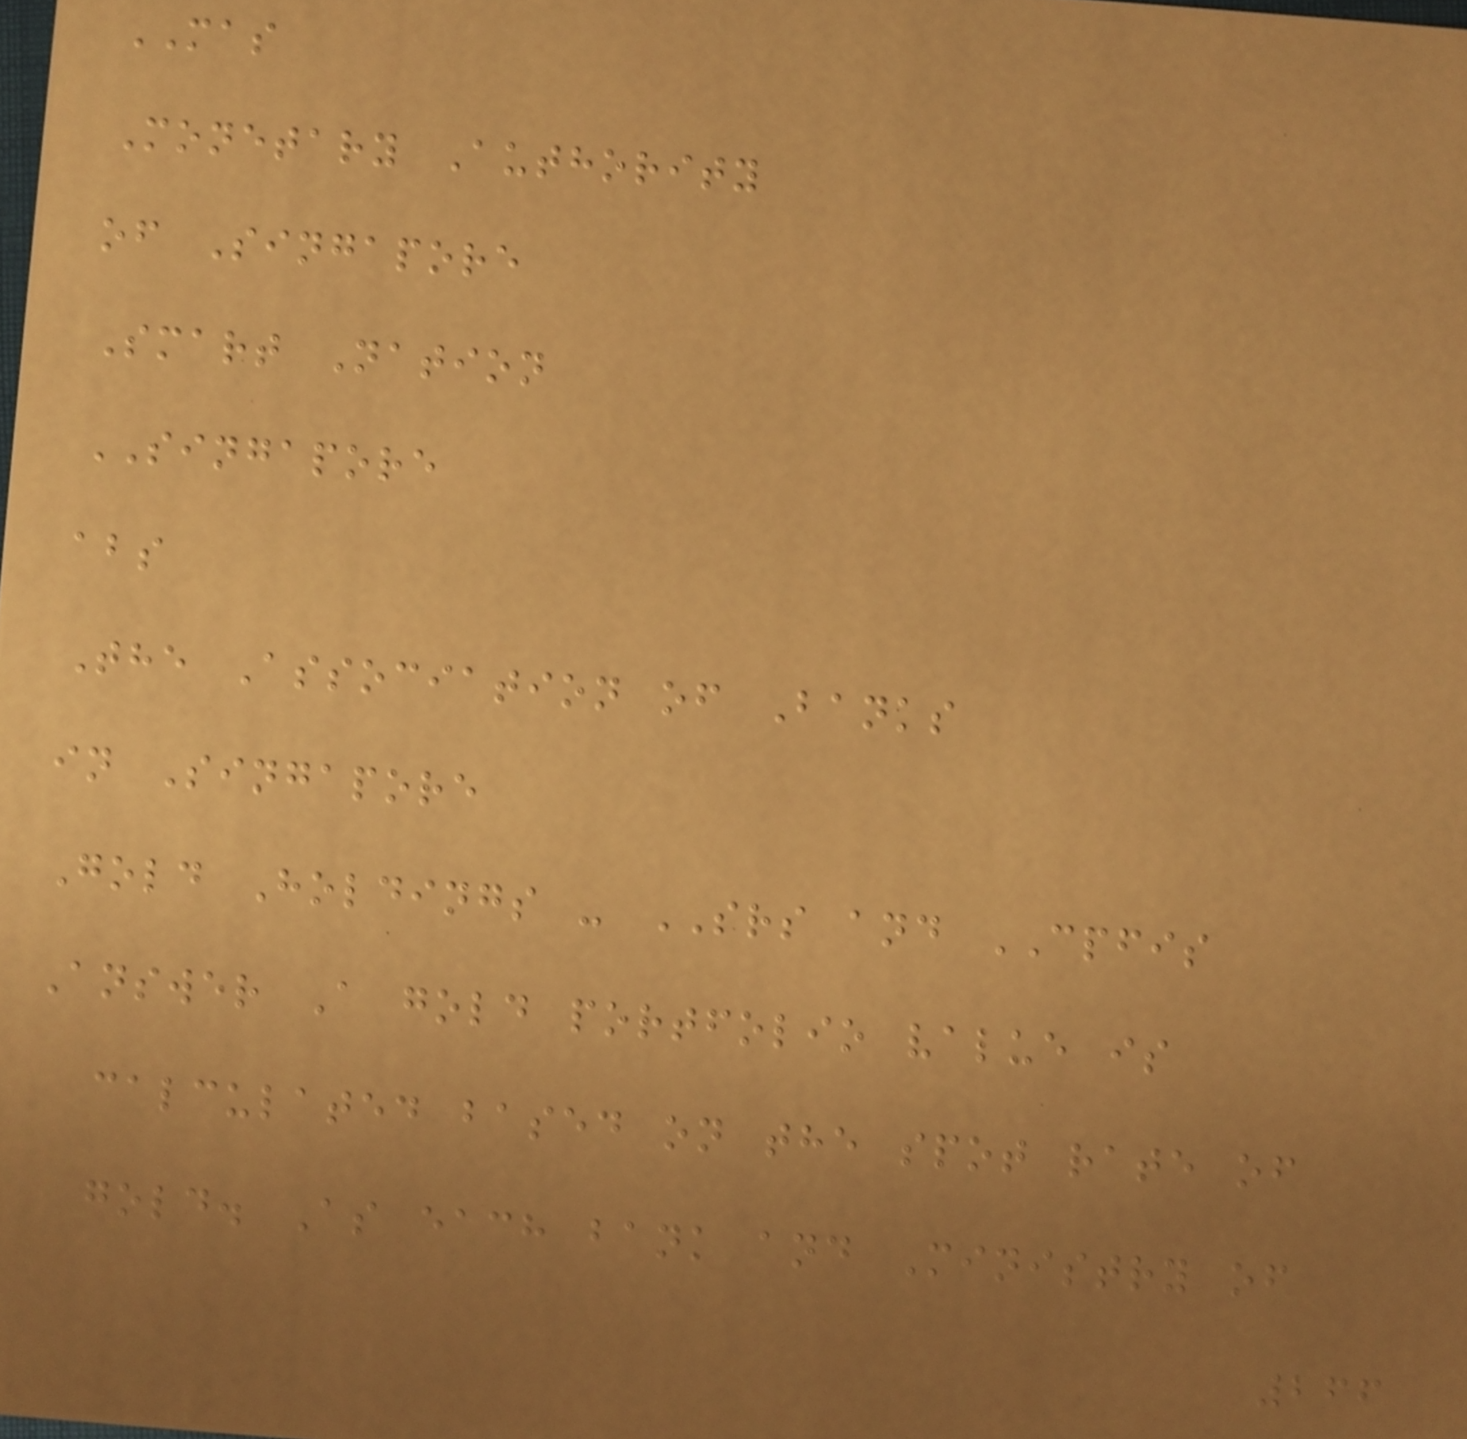MAS
Monetary Authority
of Singapore
Smart Nation
SINGAPORE
abs
The Association of Banks
in Singapore
Gold Holdings - SRS and CPFIS
Answer A gold portfolio value is
calculated based on the spot rate of
gold. As each bank and Ministry of
266
